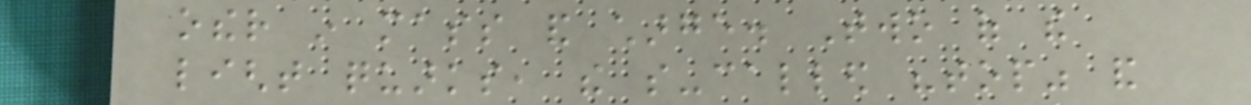other in mass and charge. Two of the
light quarks, the so-called "top" and
